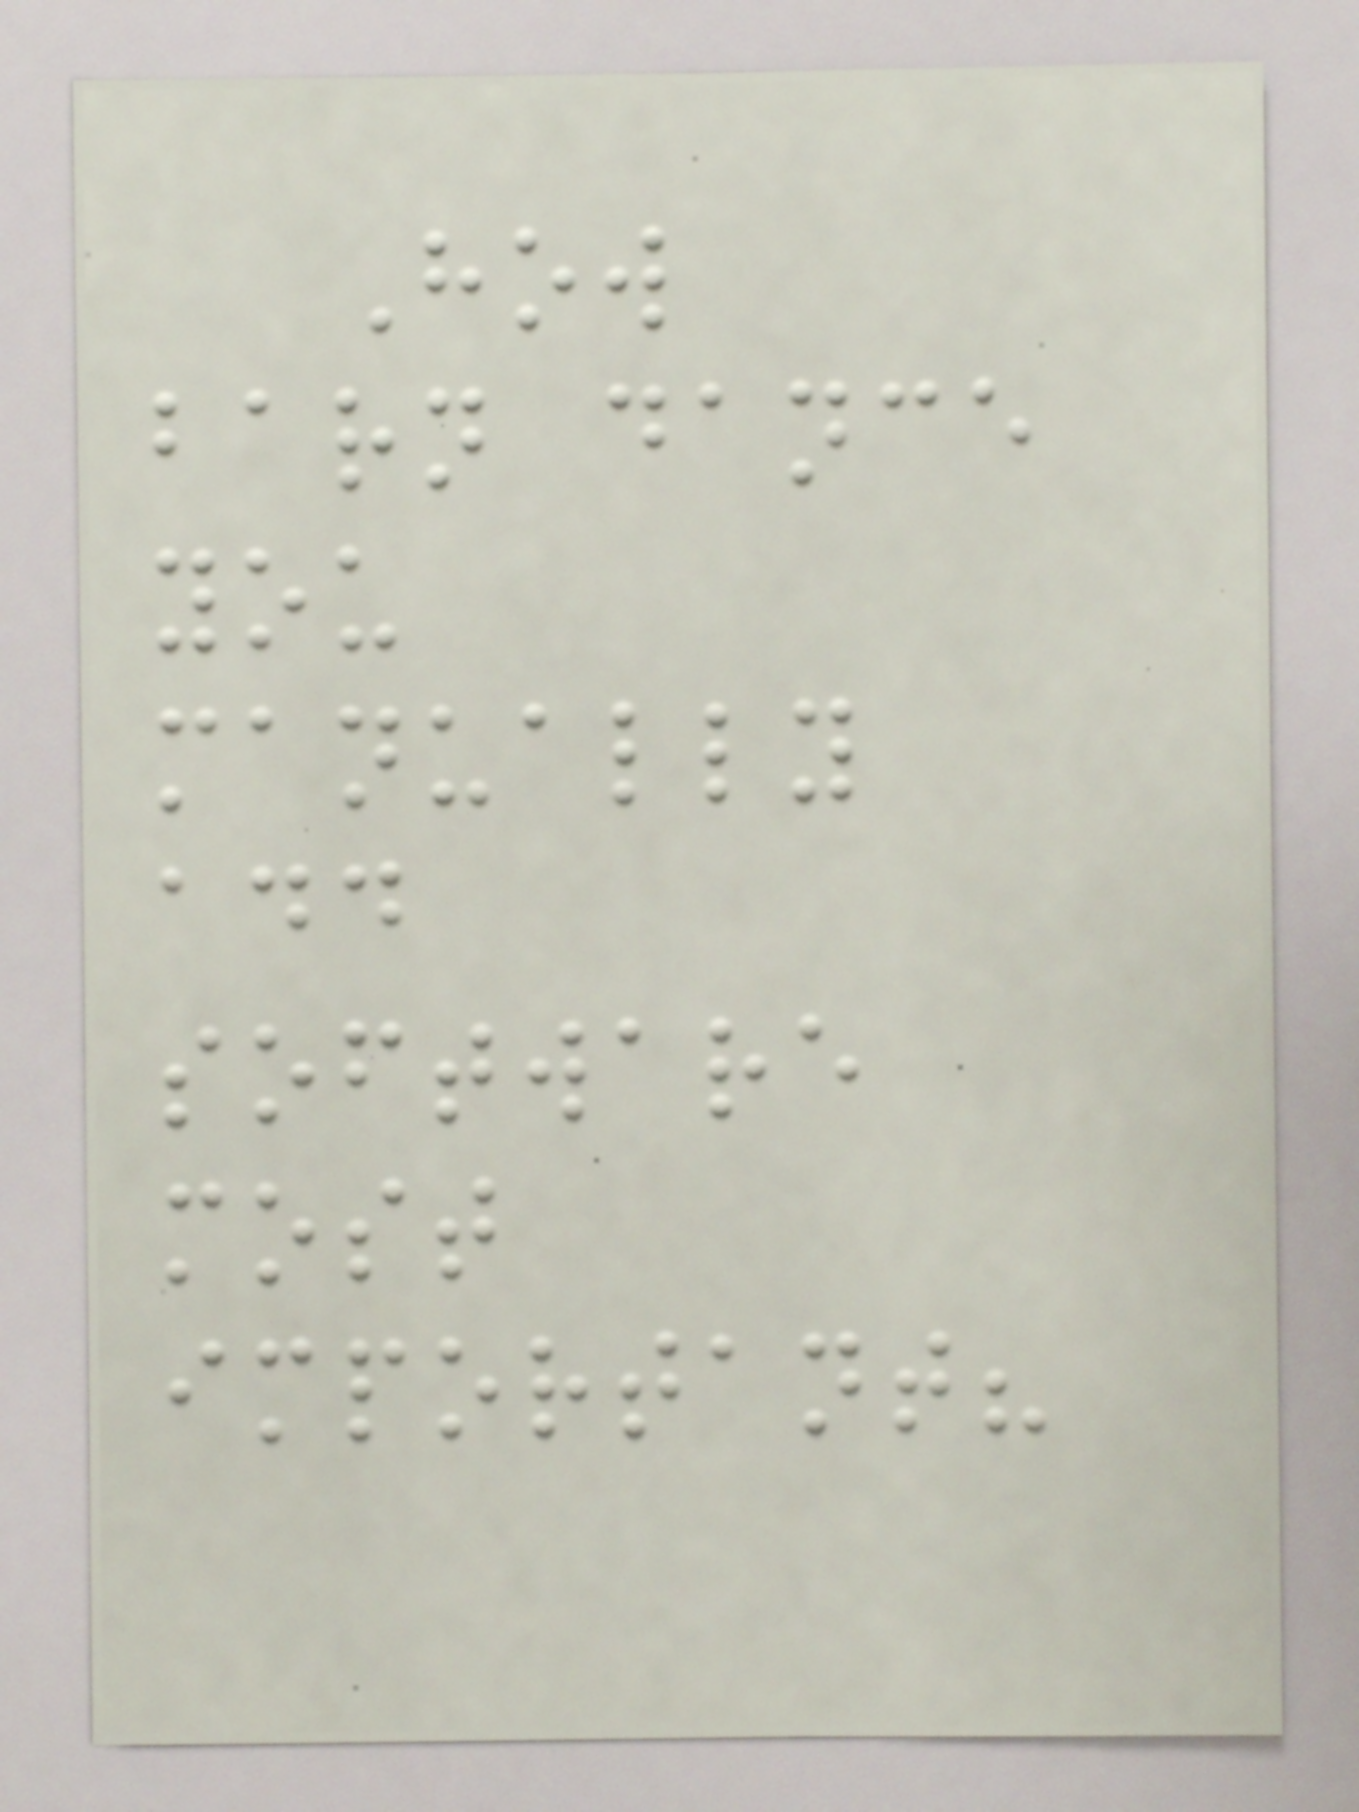How
barn dance
you
manually
add
software
most
important?
